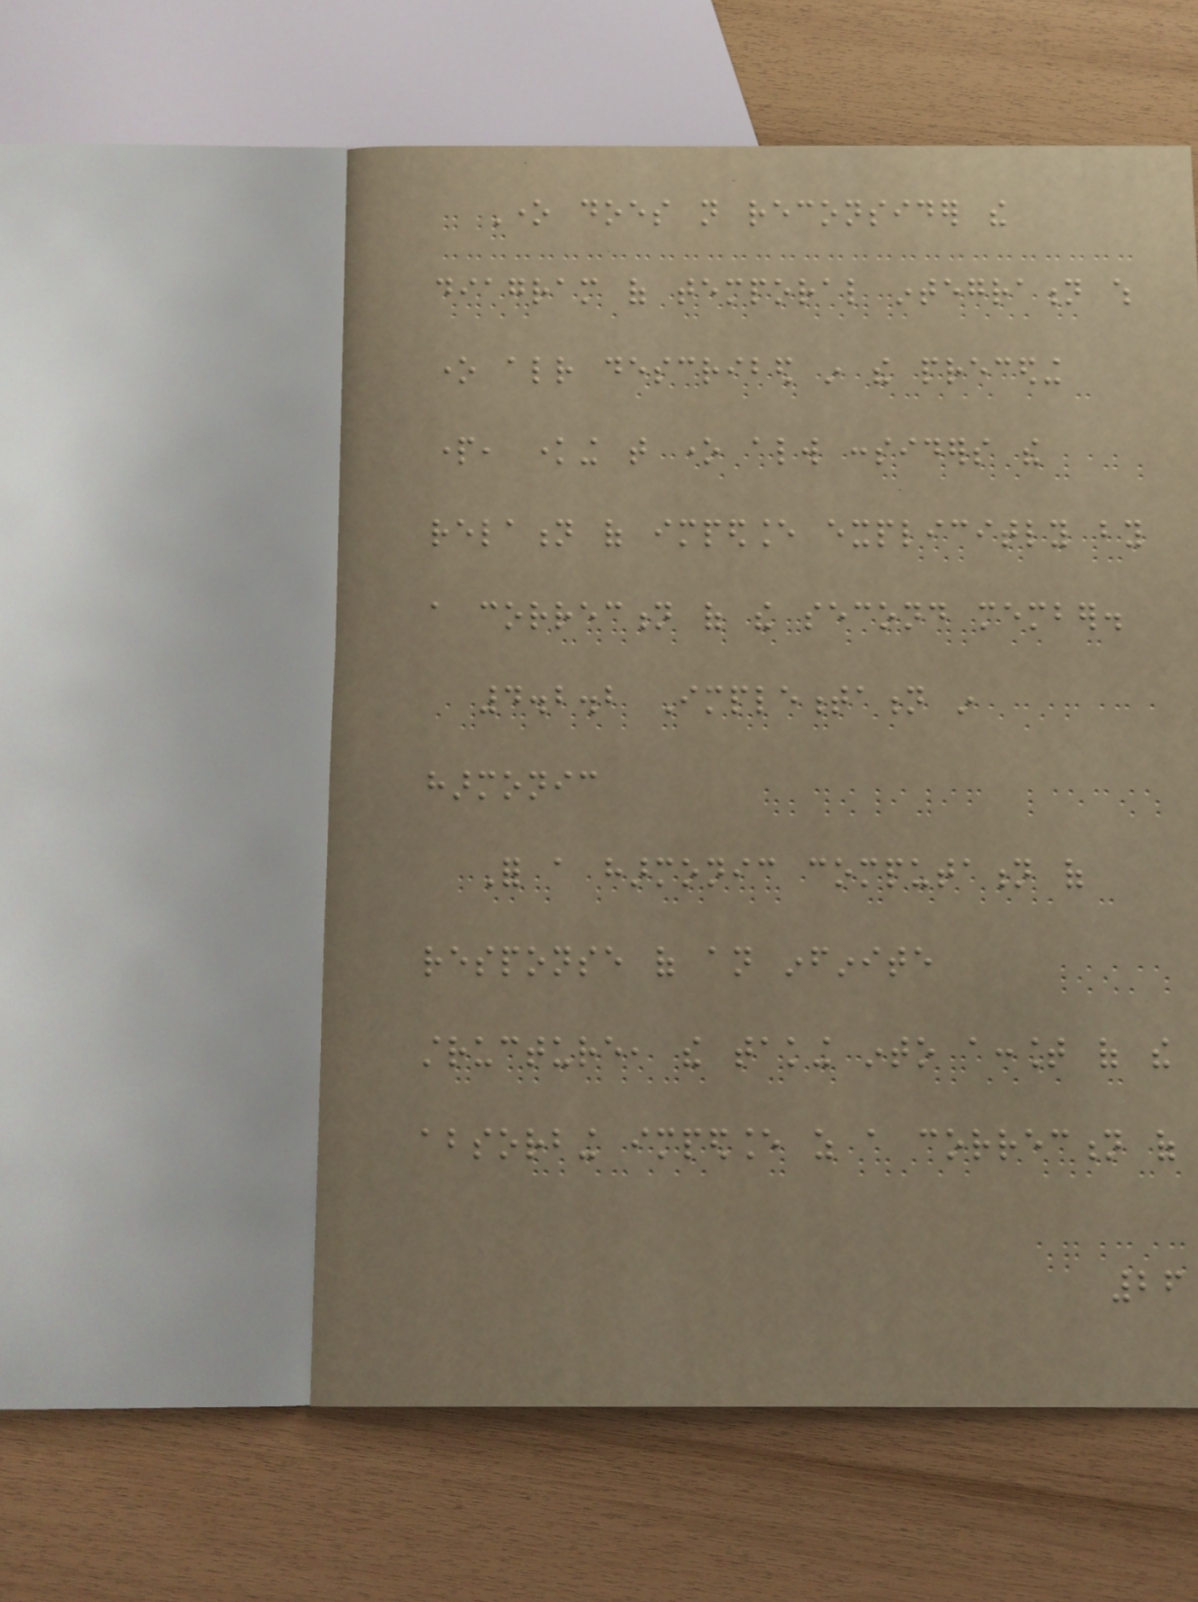One does not reconsider the
diagram of temporal integration which
one already described in the preceding
part, knowing that one always considers the
relation of impedance explicitly by
a correction of the second member.
4.2.2 Implementation in
harmonic
For a harmonic computation of
response of an infinite
structure, the taking into account of the
absorbing impedance as a correction of
26
